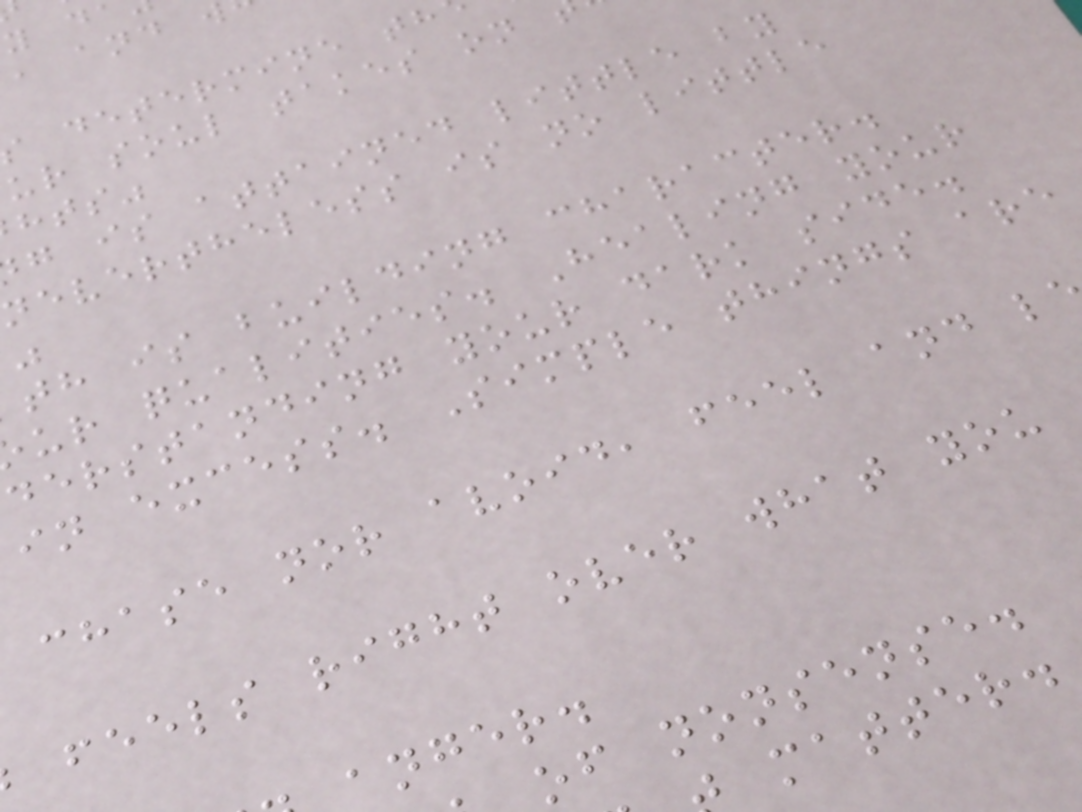determine th
ur soul takes on
g is attained little by
nevertheless is no little
th is building character.
ur qualities. Healing your
derstanding your dark side.
in excess. Simple things are
chase nor avoid, feel and l
feels right over what you
anger.
of nonsense.
